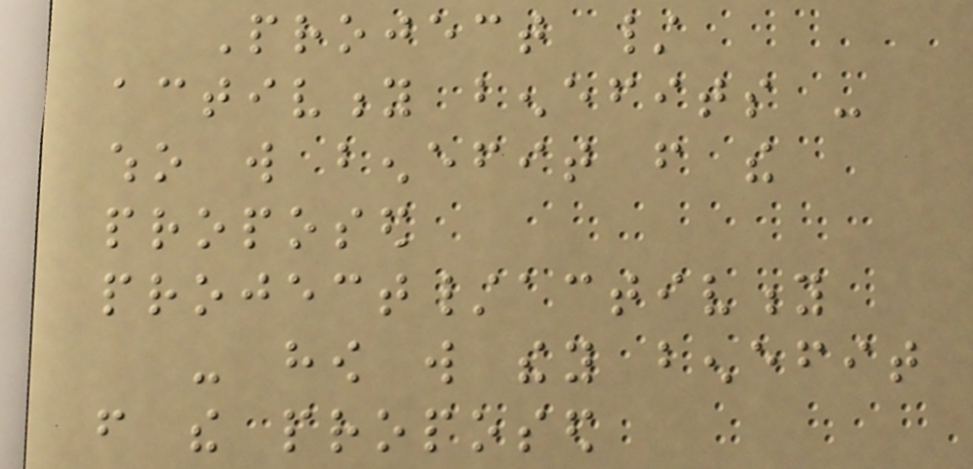Project /
activity benefits -
who will benefit from the
proposed
project/activity
- how will they benefit
from the proposed
